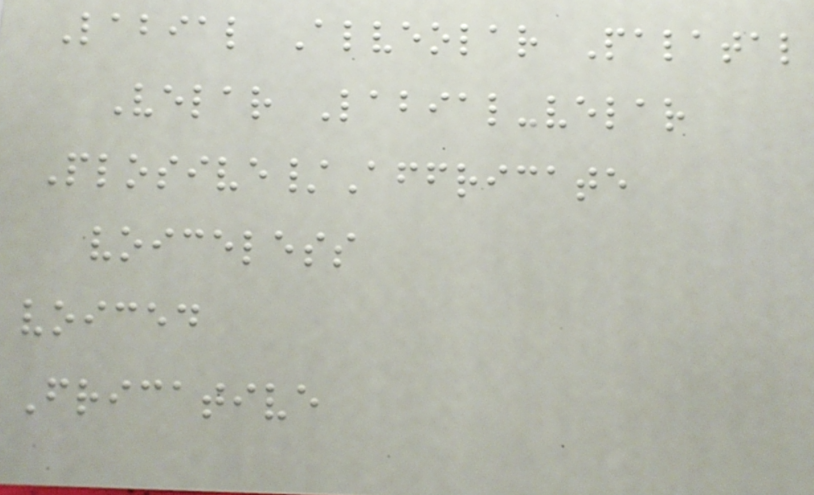Labial Alveolar Palatal
Velar Labial-velar
Plosive/Affricate
voiceless
voiced
Fricative
